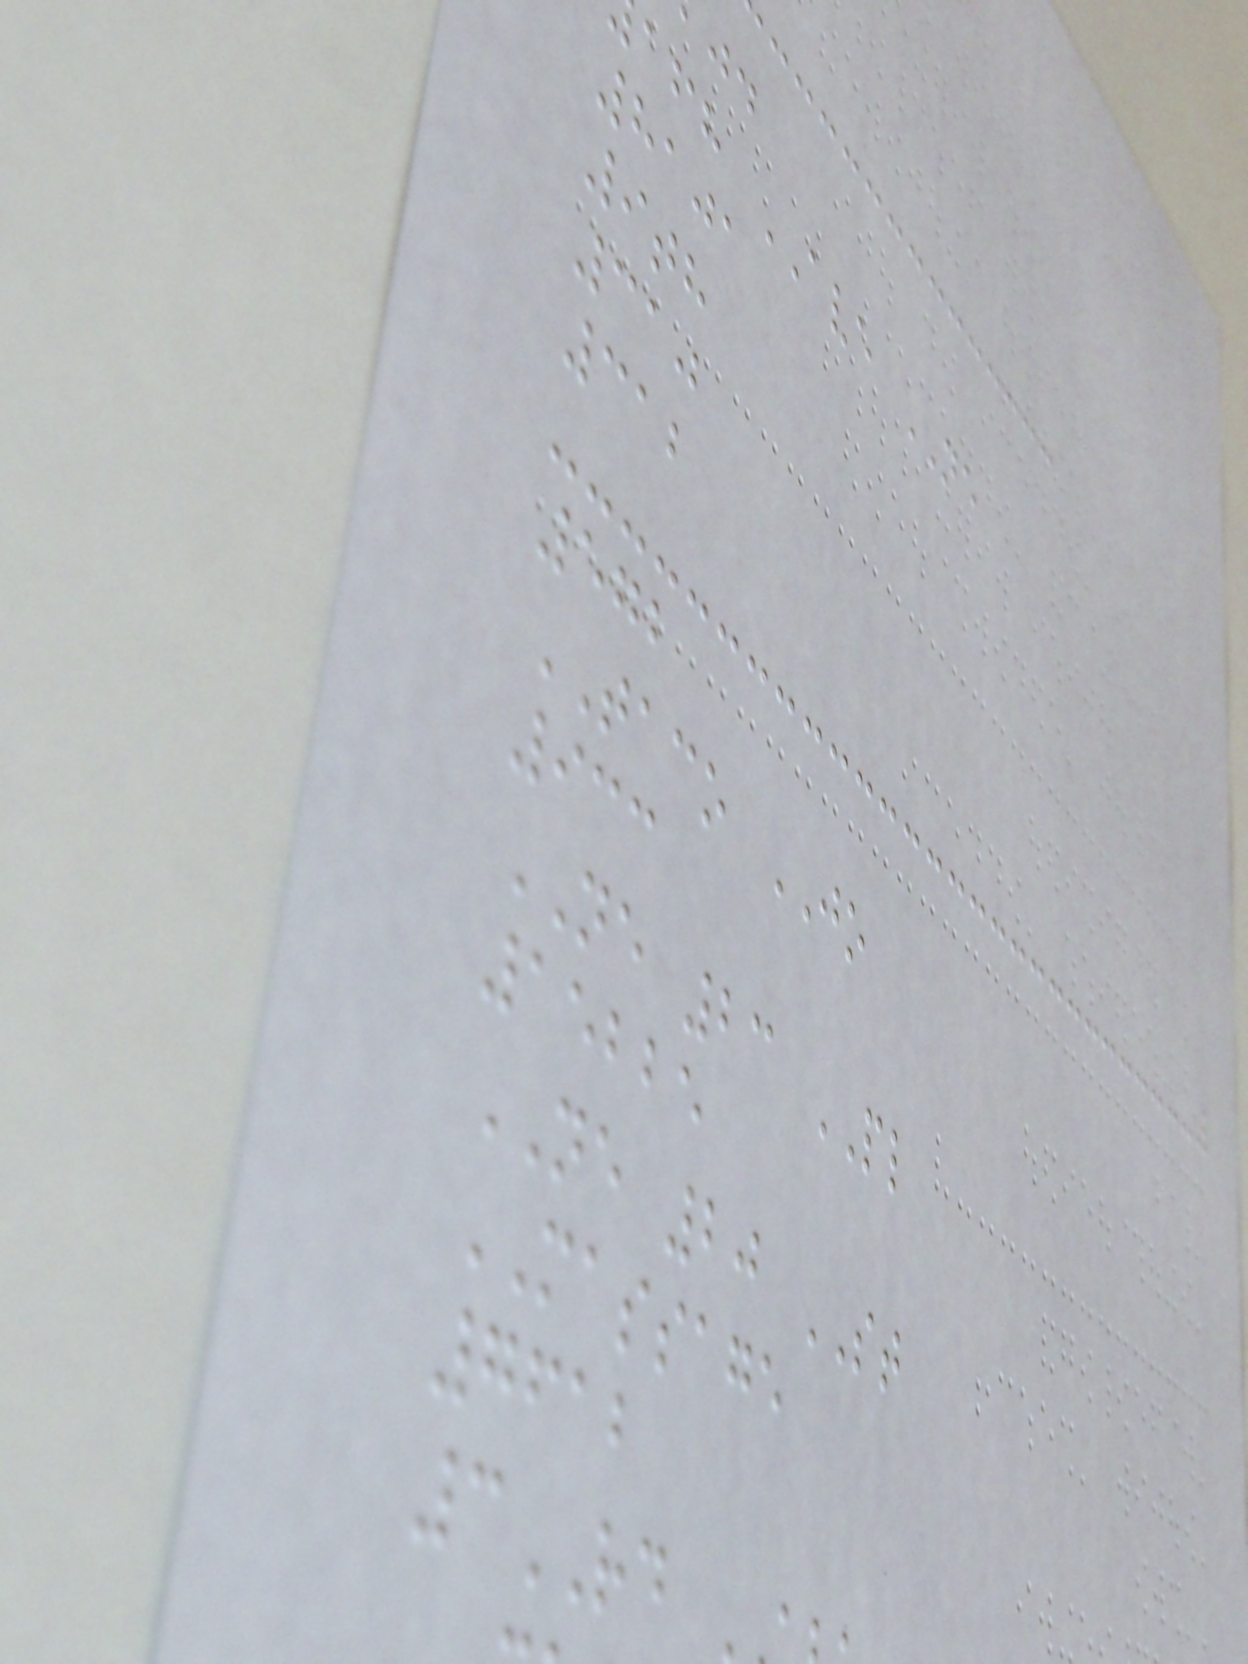afh AVE NE
8101
9th
310
312
572
TACO JO
933
NE 23 PL
15225
NE 20 ST
MASSAGE
7612
3RD
